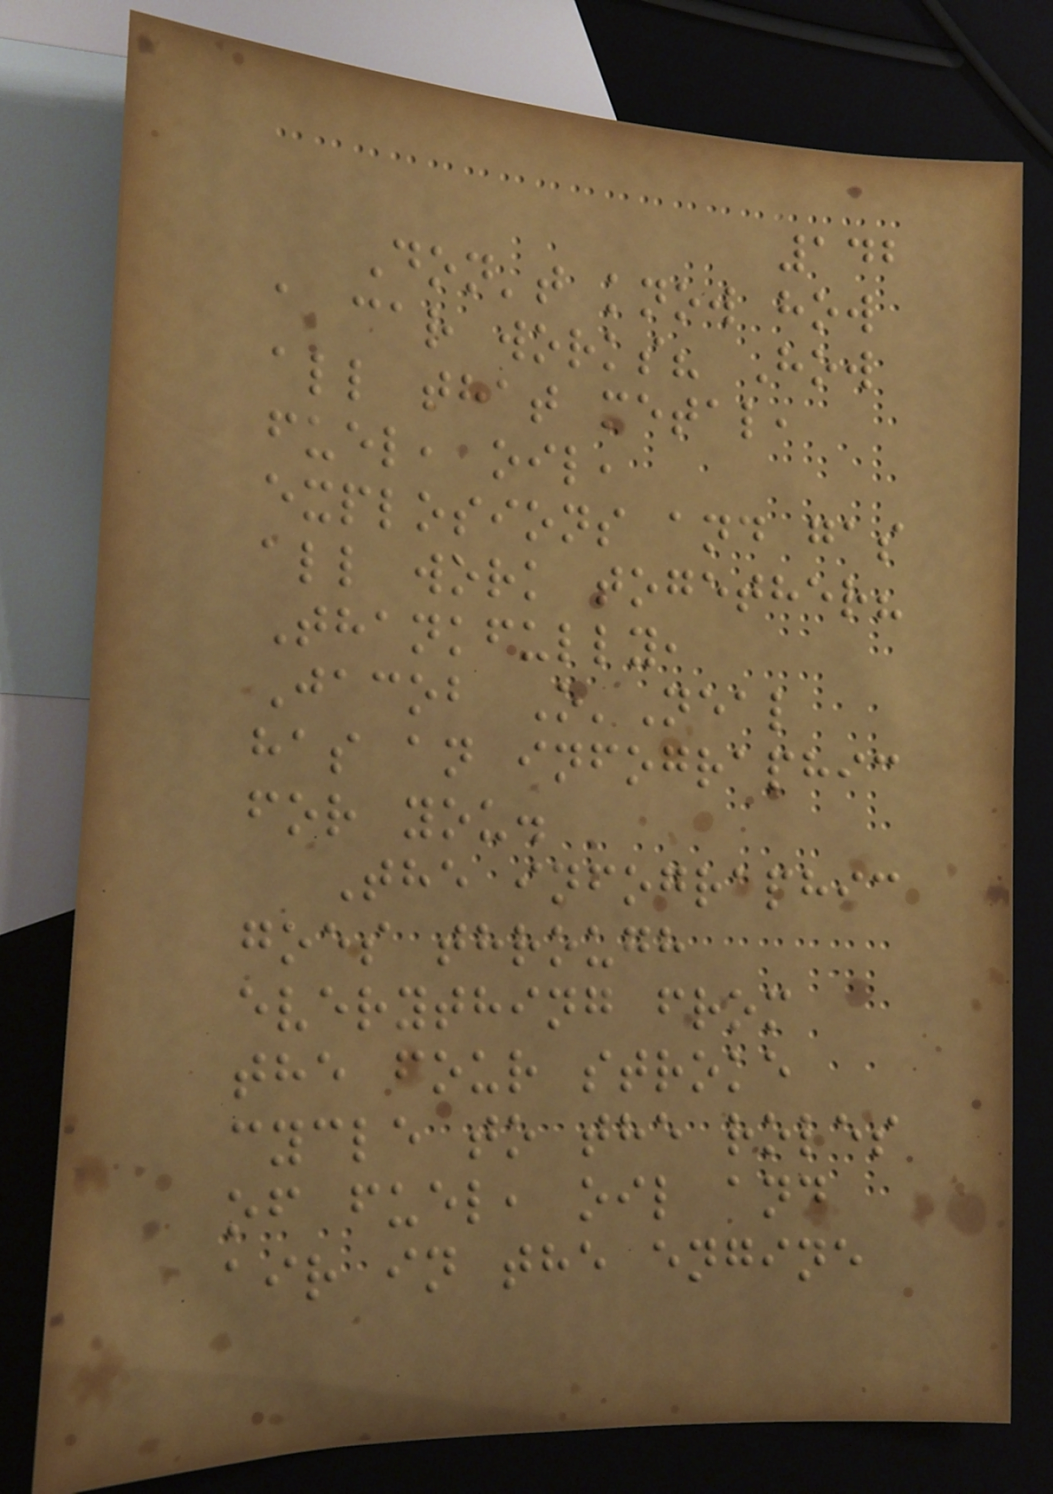142
Don't know how
a car works? How
all that metal,
fuel, oil,
explosions and gas
all work together?
Thankfully,
Jacob O'Neal
has an infographic
for you.
The infographic
goes through
everything from
the four stroke
cycle to the roles
of fuel, oil and
air in the engine
